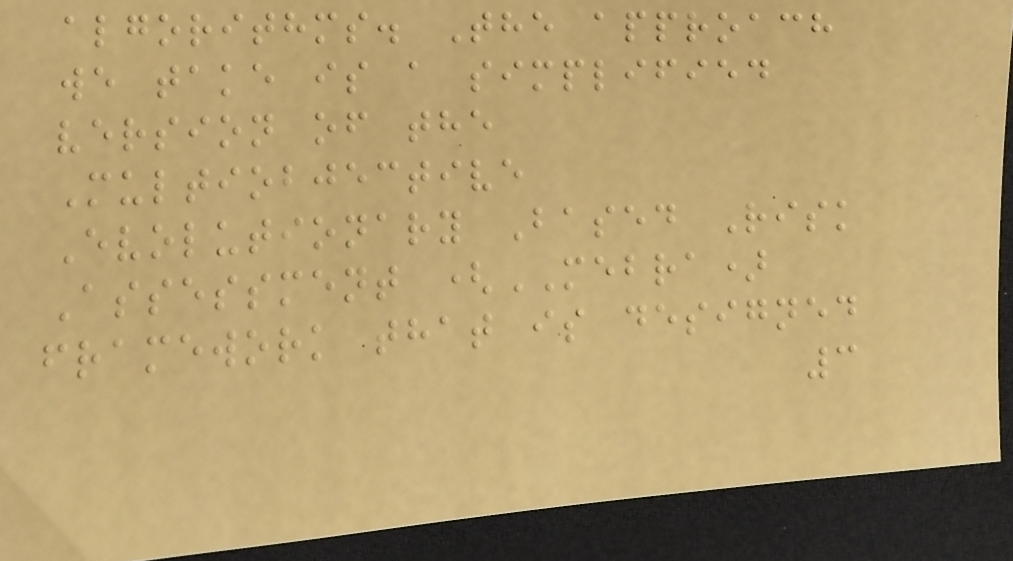algorithms. The approach
we take is a simplified
version of the
Multiobjective
Evolutionary Based Risk
Assessment (MEBRA)
framework that is designed
3
